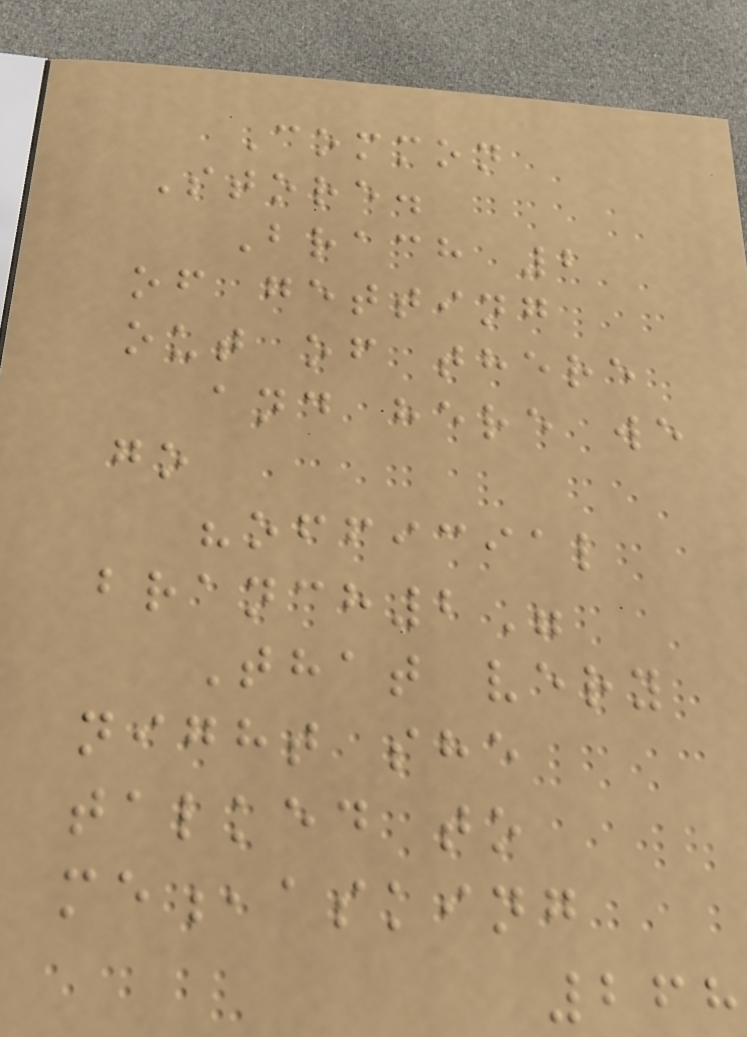Common
Store.
Brach 2
of getting
out of there
and here we
go
"official
branch2"
That very
night she
talked to
me,asking
268
